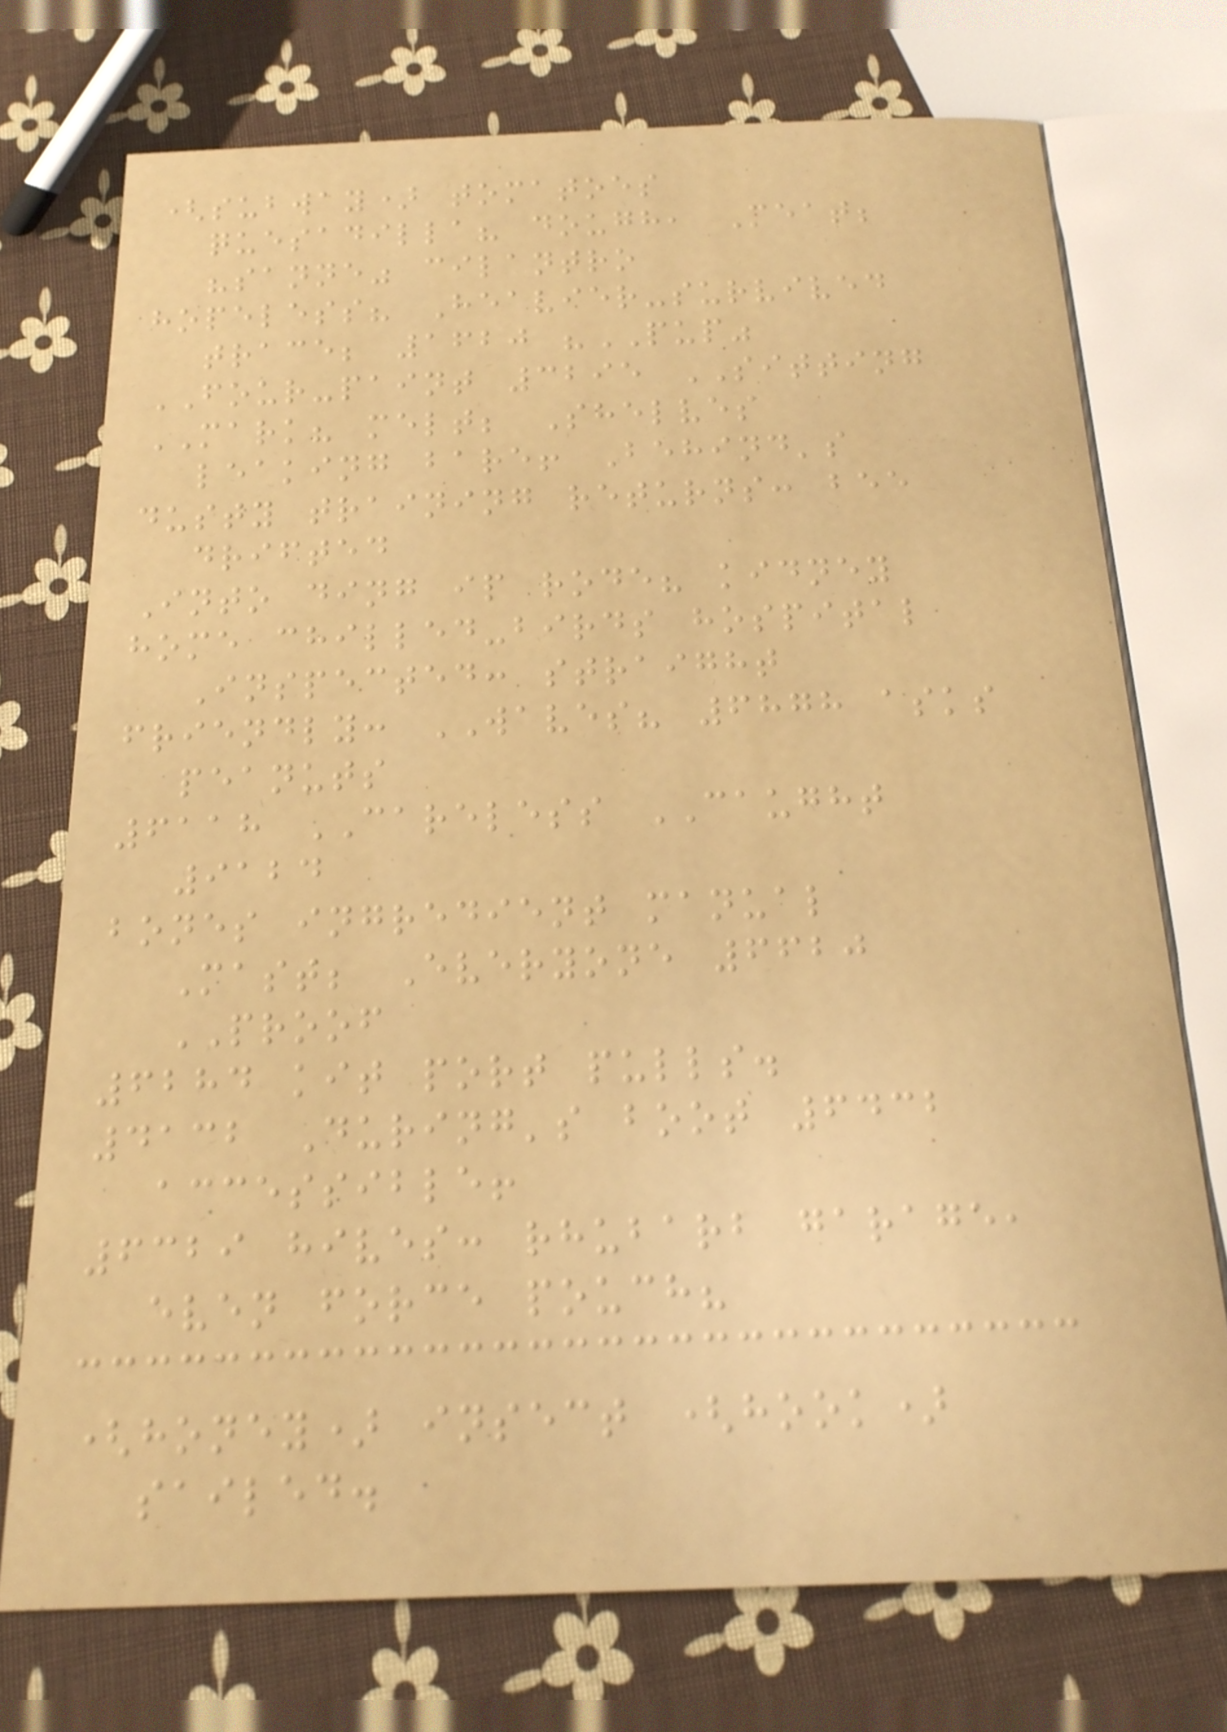(subway) tomatoes
quesadilla? dough, Meat;
"sanne" cilantro
hopeless? Heavier-survived
trace; 1620 "PUP"
FOUR-paint 3295 SITTING
MARK? melt; Shelves
leaking bare! Behind's
dusty training returns: bee
drifted
Into ding ip rode? kidney
home chilled-birds hospital
Inspected: straight
friendly: WAVES? 6878 asks
peanuts
6118 CARELESS CAUGHT
9124
bones ingredient manual
Mast; Everyone 6620
PROOF
6284 kit port pulls.
4132 During's boot 6432
accessible!
6329 hives: rhubarb garage,
even force pouch?
(honey) insect (hook)
sailed.
